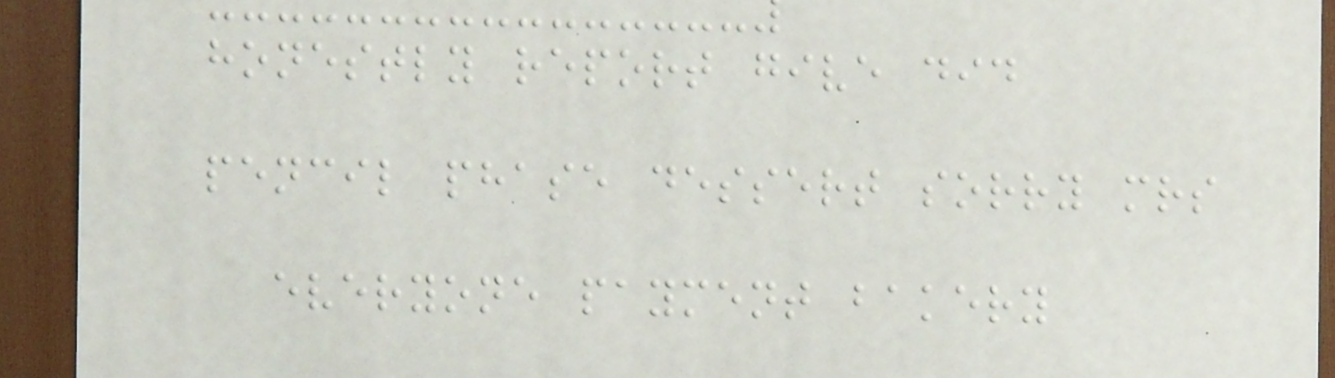honestly report give did
pencil phase dessert sorry mrs
everyone payment bakery
